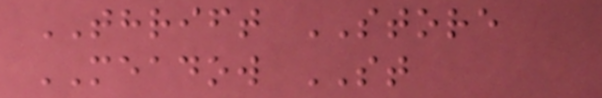THRIFT STORE
MEADOW ST
